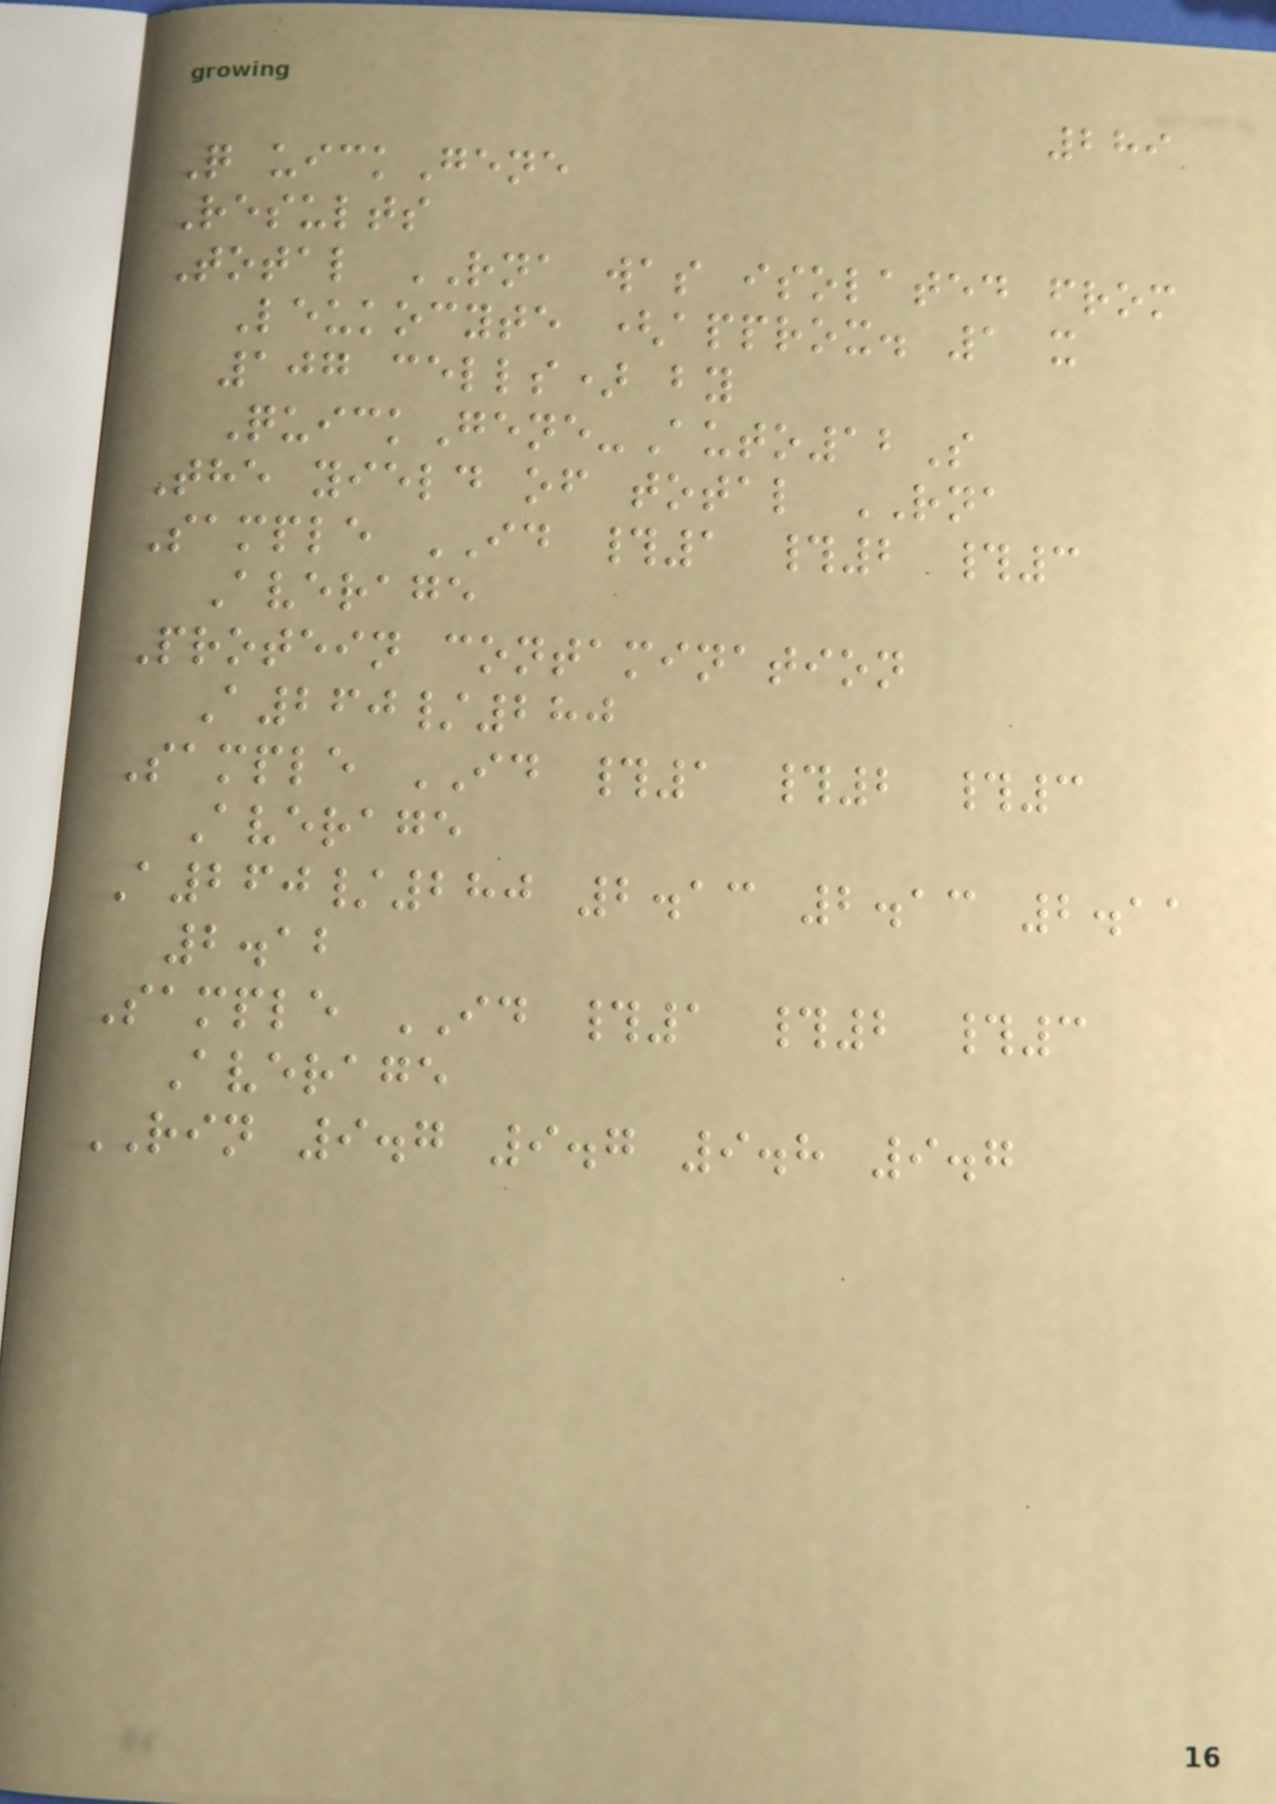289
Q uickGene
Results
Total RNA was isolated from
Leukocyte (approx. 1 x
107 cells) by
QuickGene-Auto12S
The yield of total RNA
Sample ID #1 #2 #3
Average
Protein contamination
A260/280
Sample ID #1 #2 #3
Average
A260/280 2.13 2.13 2.11
2.12
Sample ID #1 #2 #3
Average
RIN 9.7 9.7 9.8 9.7
